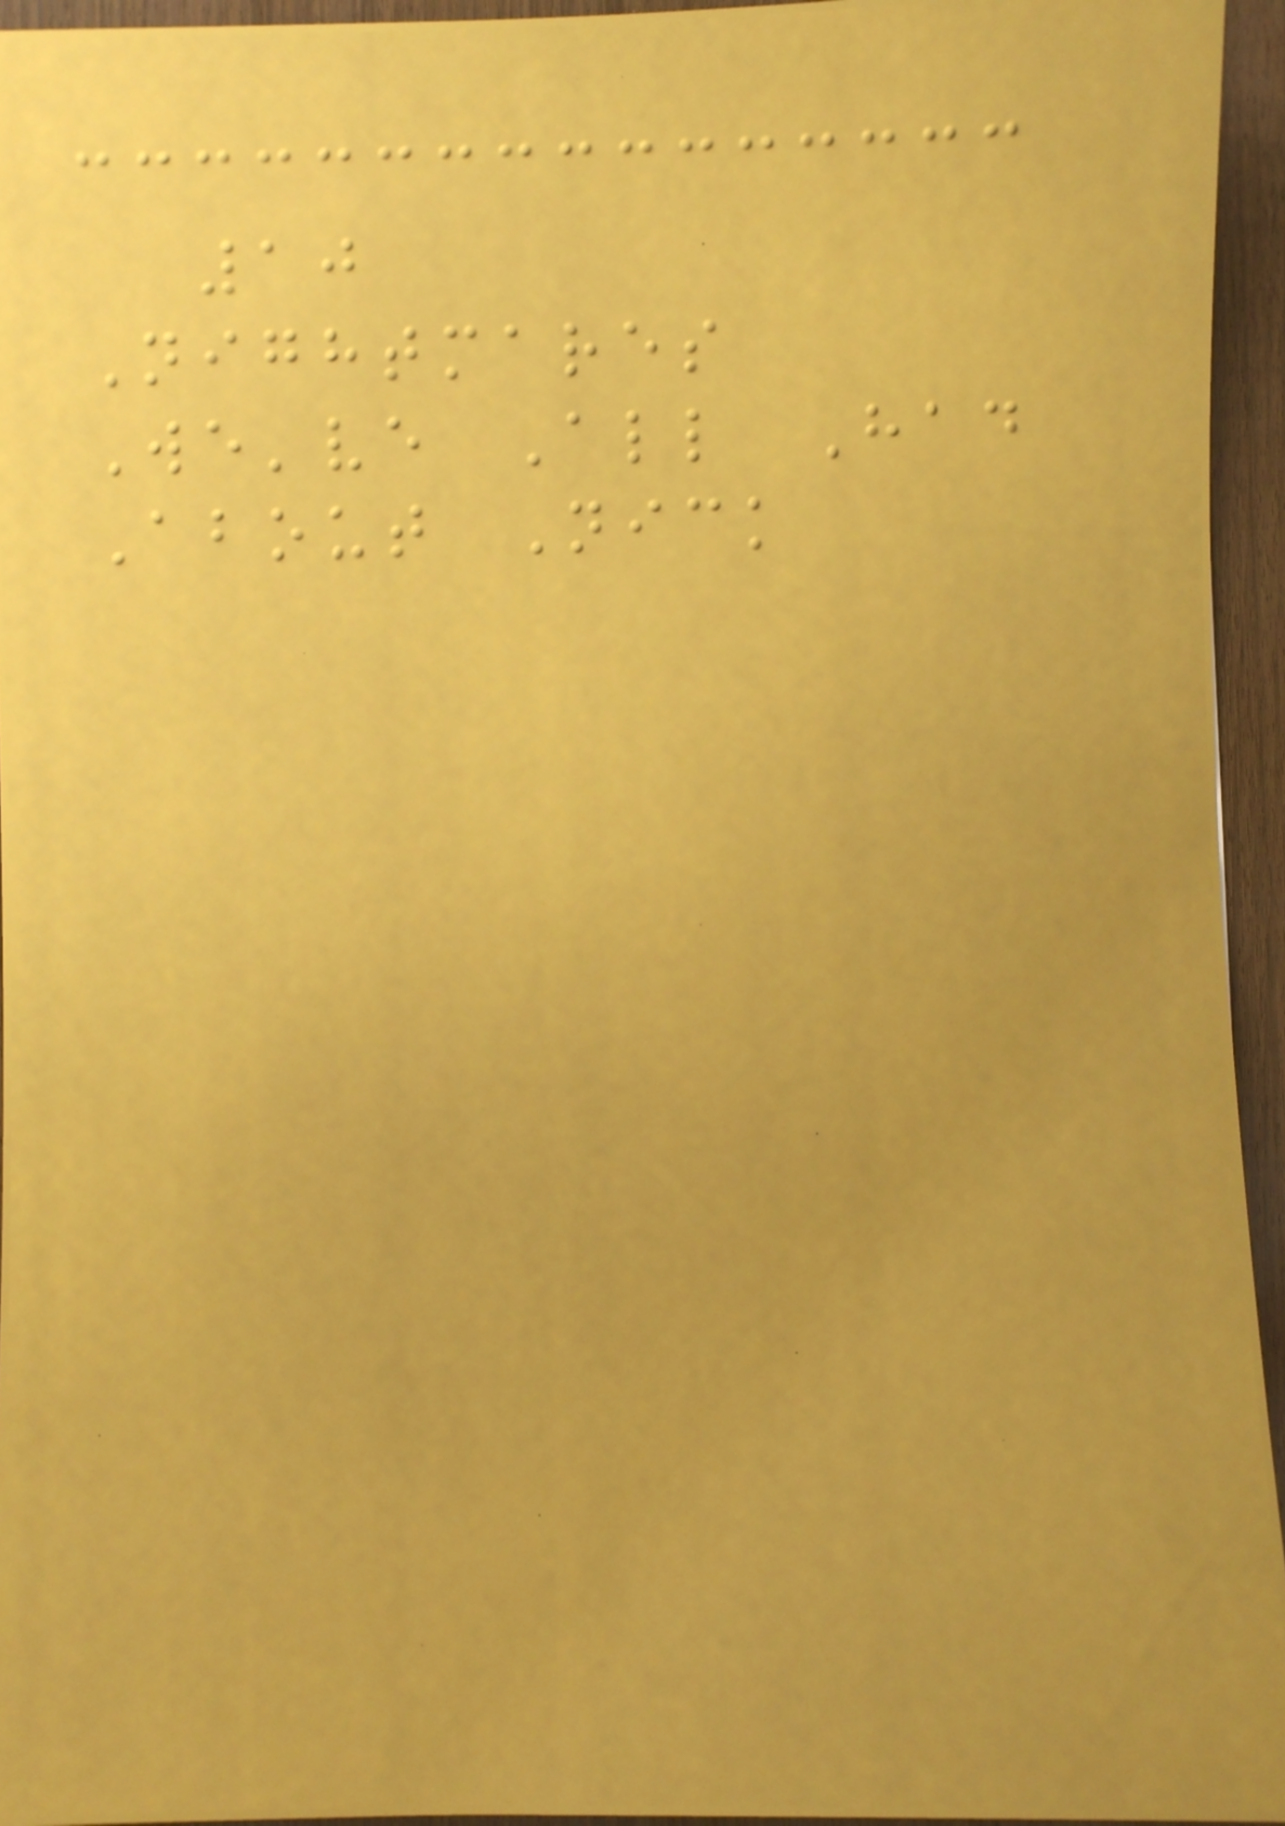10
Nightmares
We've All Had
About Nick
